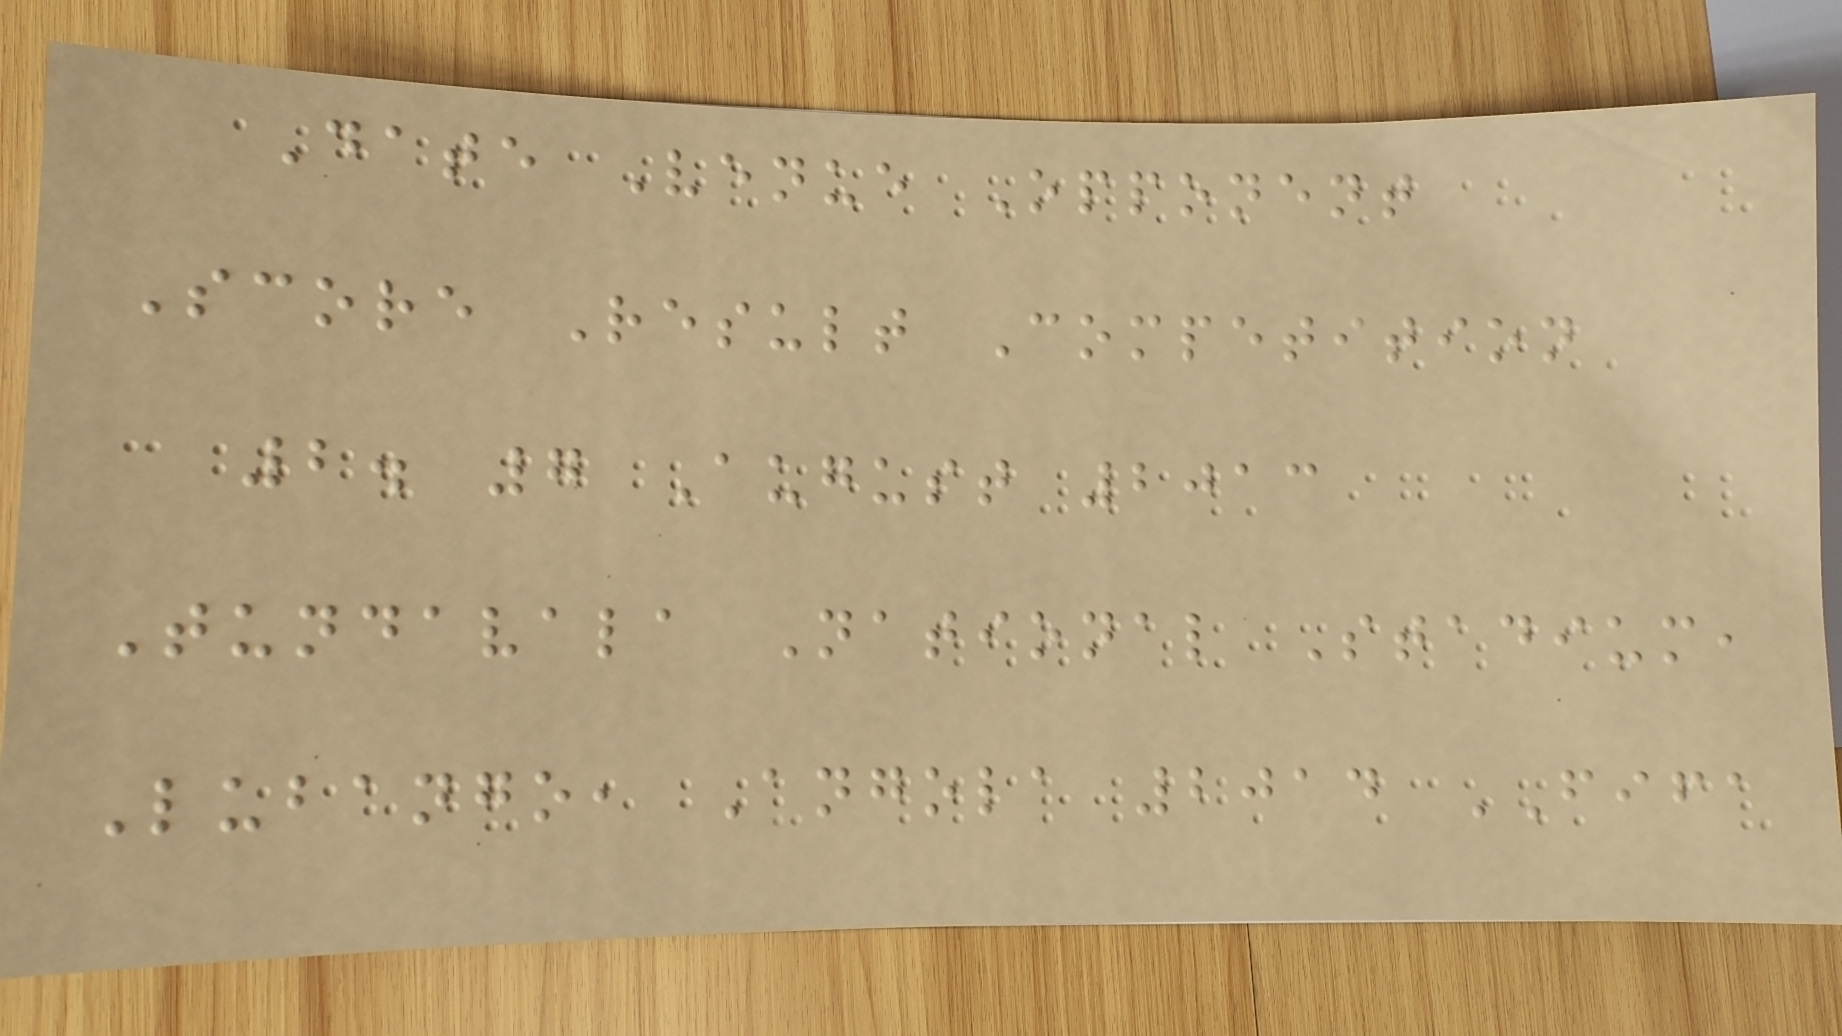Date Venue Opponent
Score Result Competition
2. 7 August 2013
Tundavala National Stadium,
Lubango, Angola 2014 FIFA
